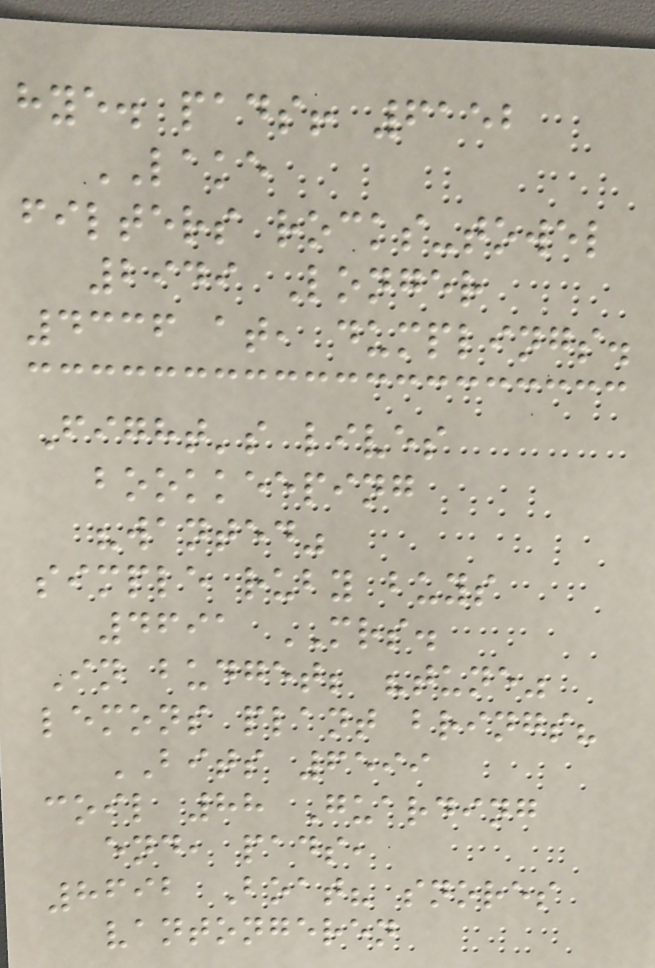hye. pads! 6152
LAKE
filters rocks-towel
2949 Longer
4336 at, dumplings.
Fight's lives
bookkeeping
"wanted"
simple ruby buys
4691 MRS.
In budget; "tune"
lemons plant brings?
BITS 6599
coil 88 Guarding
end, pads,
8692 Boat? snores
vantongeren
